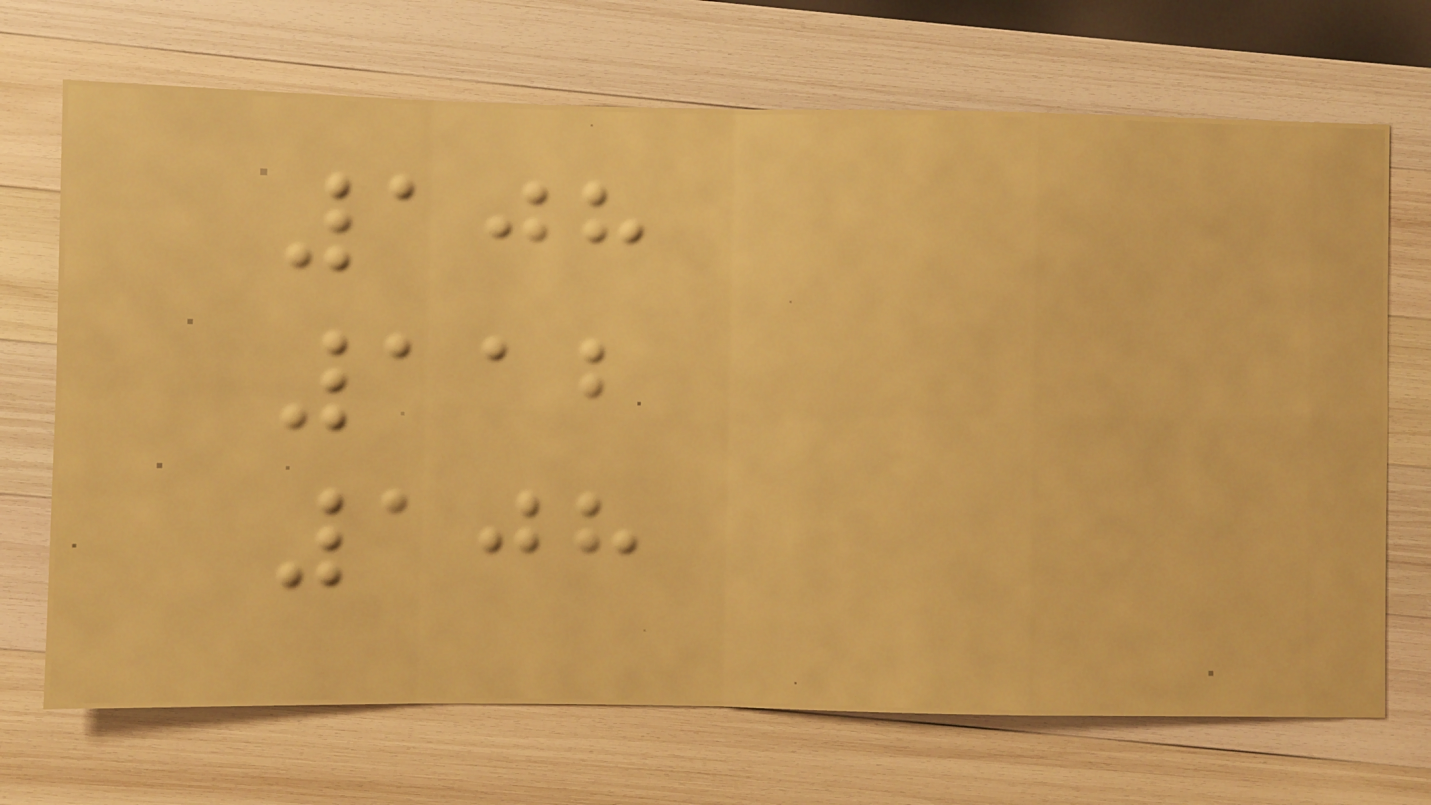108
112
108
